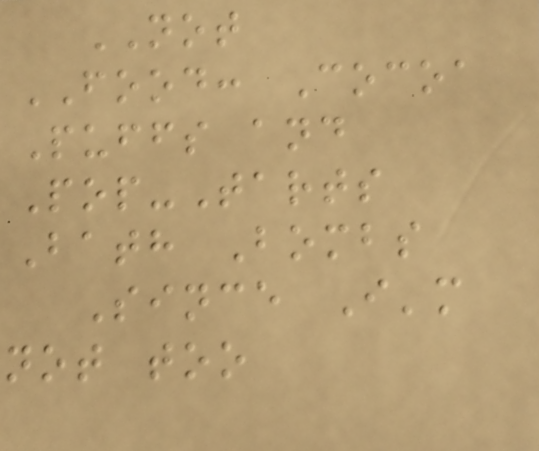NOT
FOOD: Cocoa
Puffs and
Pop-Tarts
Bath Bombs
Since I'm
not too
